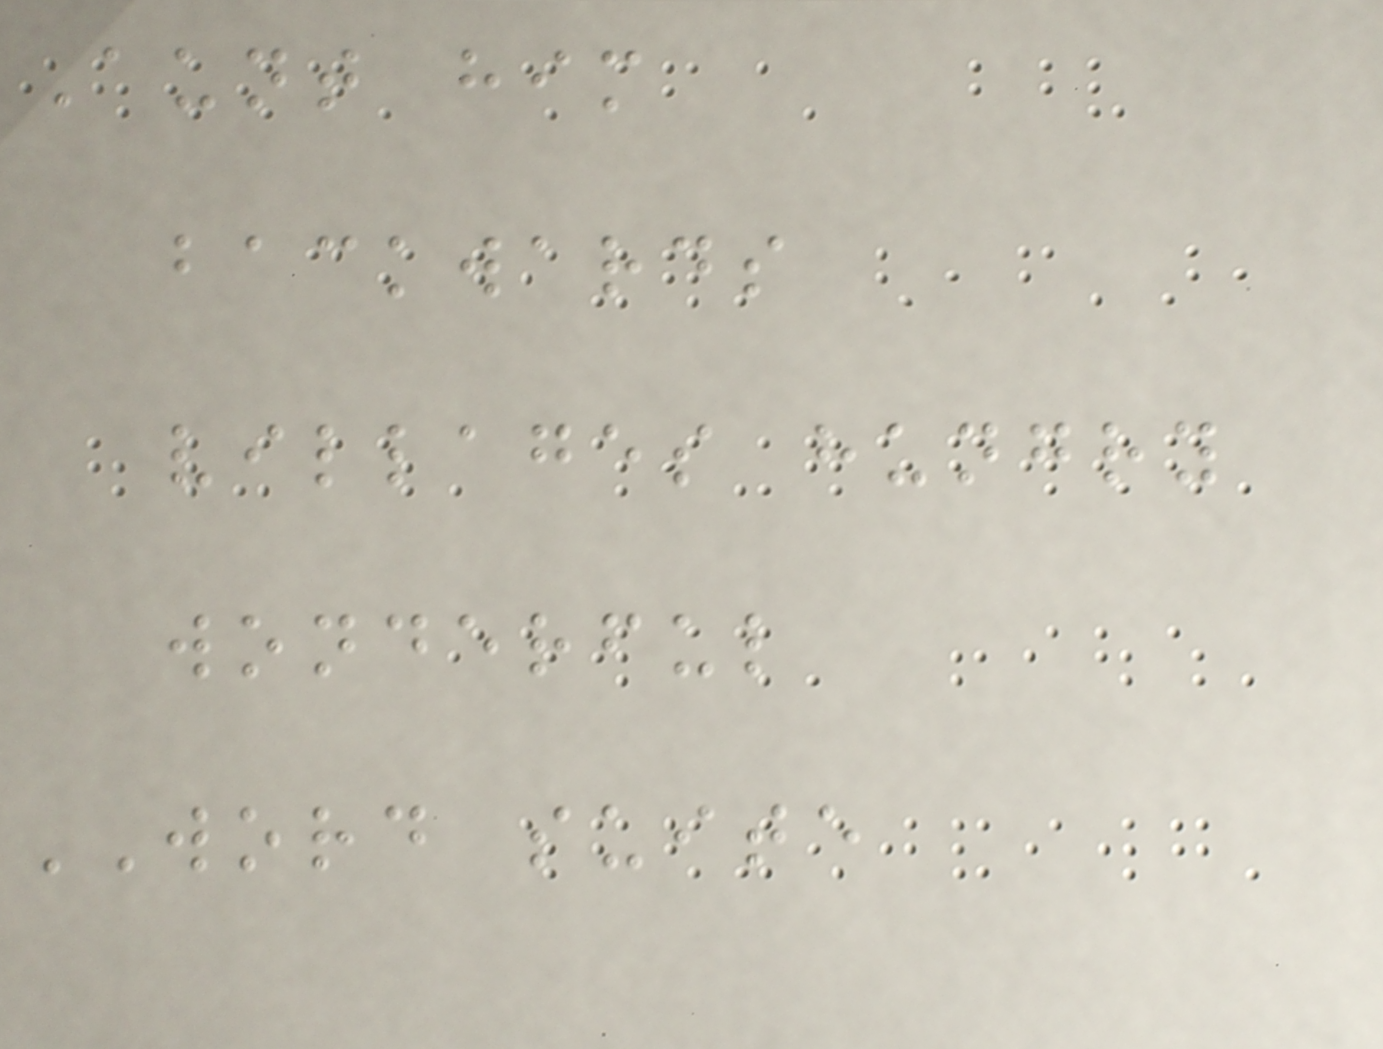Aunt him
backwards
villages hungry
wonderful
WORD suite
